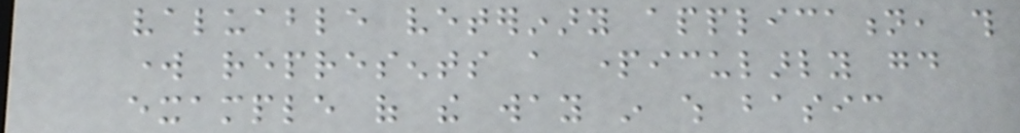valuable veterinary application, this
work represents a particularly good
example of the way in which basic
